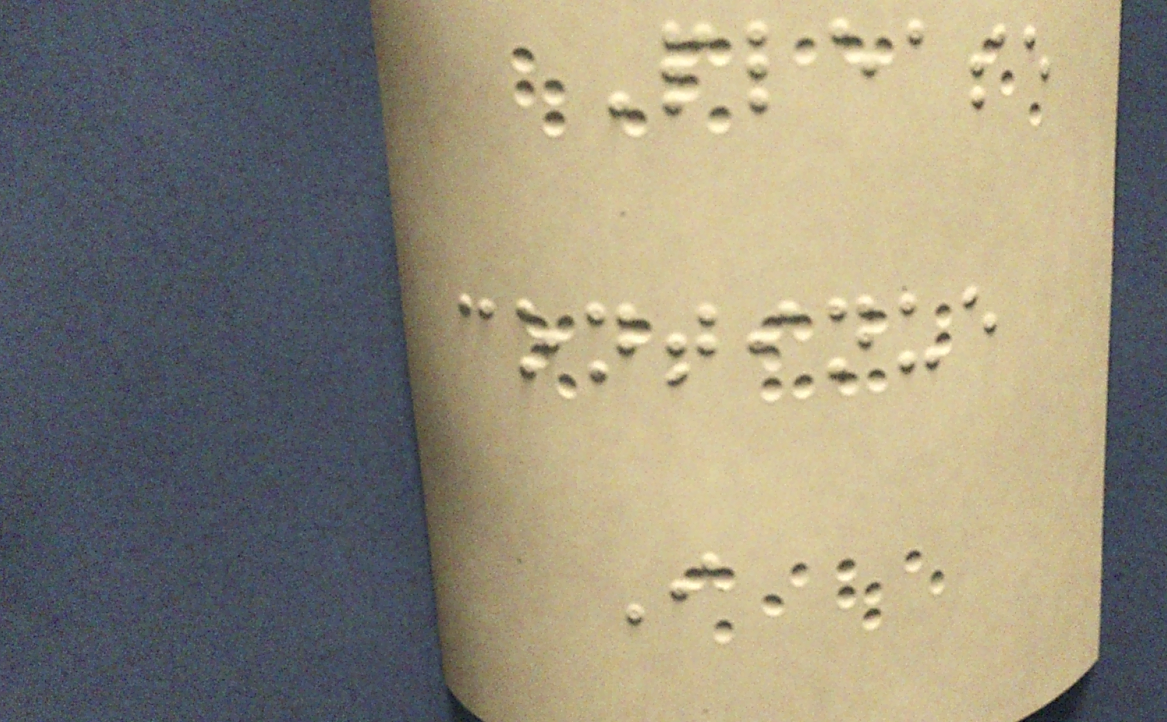Please
continue
I
